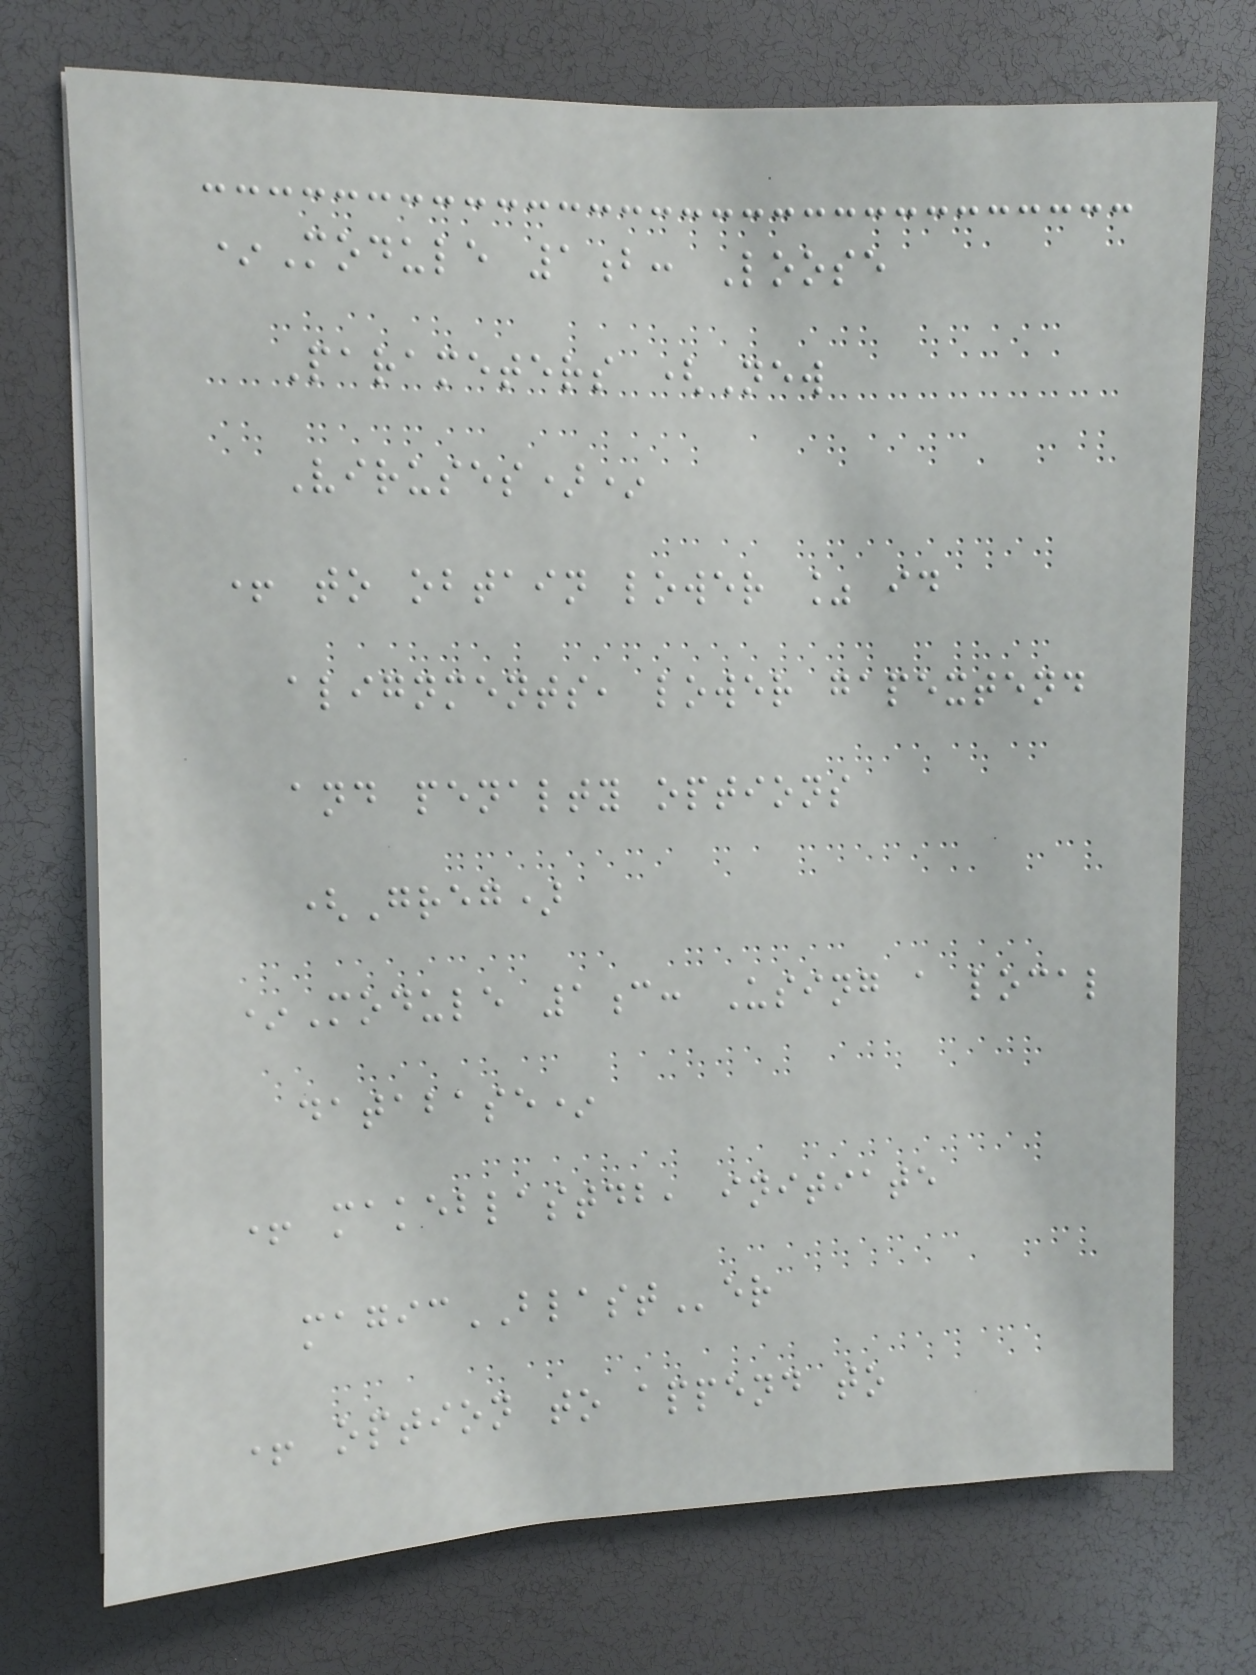*Module 1b: Loose
Parameters (New
Viruses)*
+ to obtain lower % id
alignments, lower gapextend
and penalty options
(Greg)
*Module 1c: Using a local
database*
+ makeblastdb, initiate
magicBLASTer
+ option to append to
